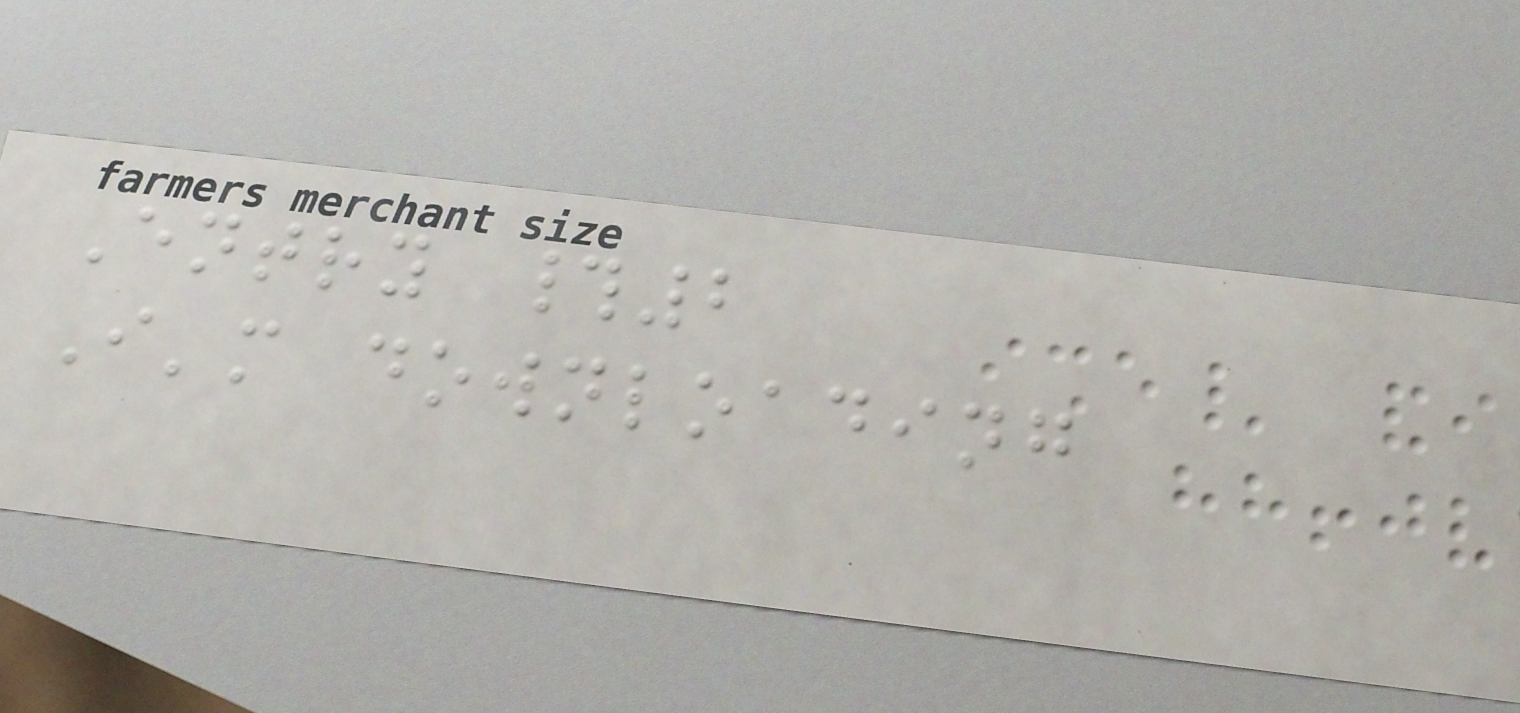Entry #2
I'm downloading
